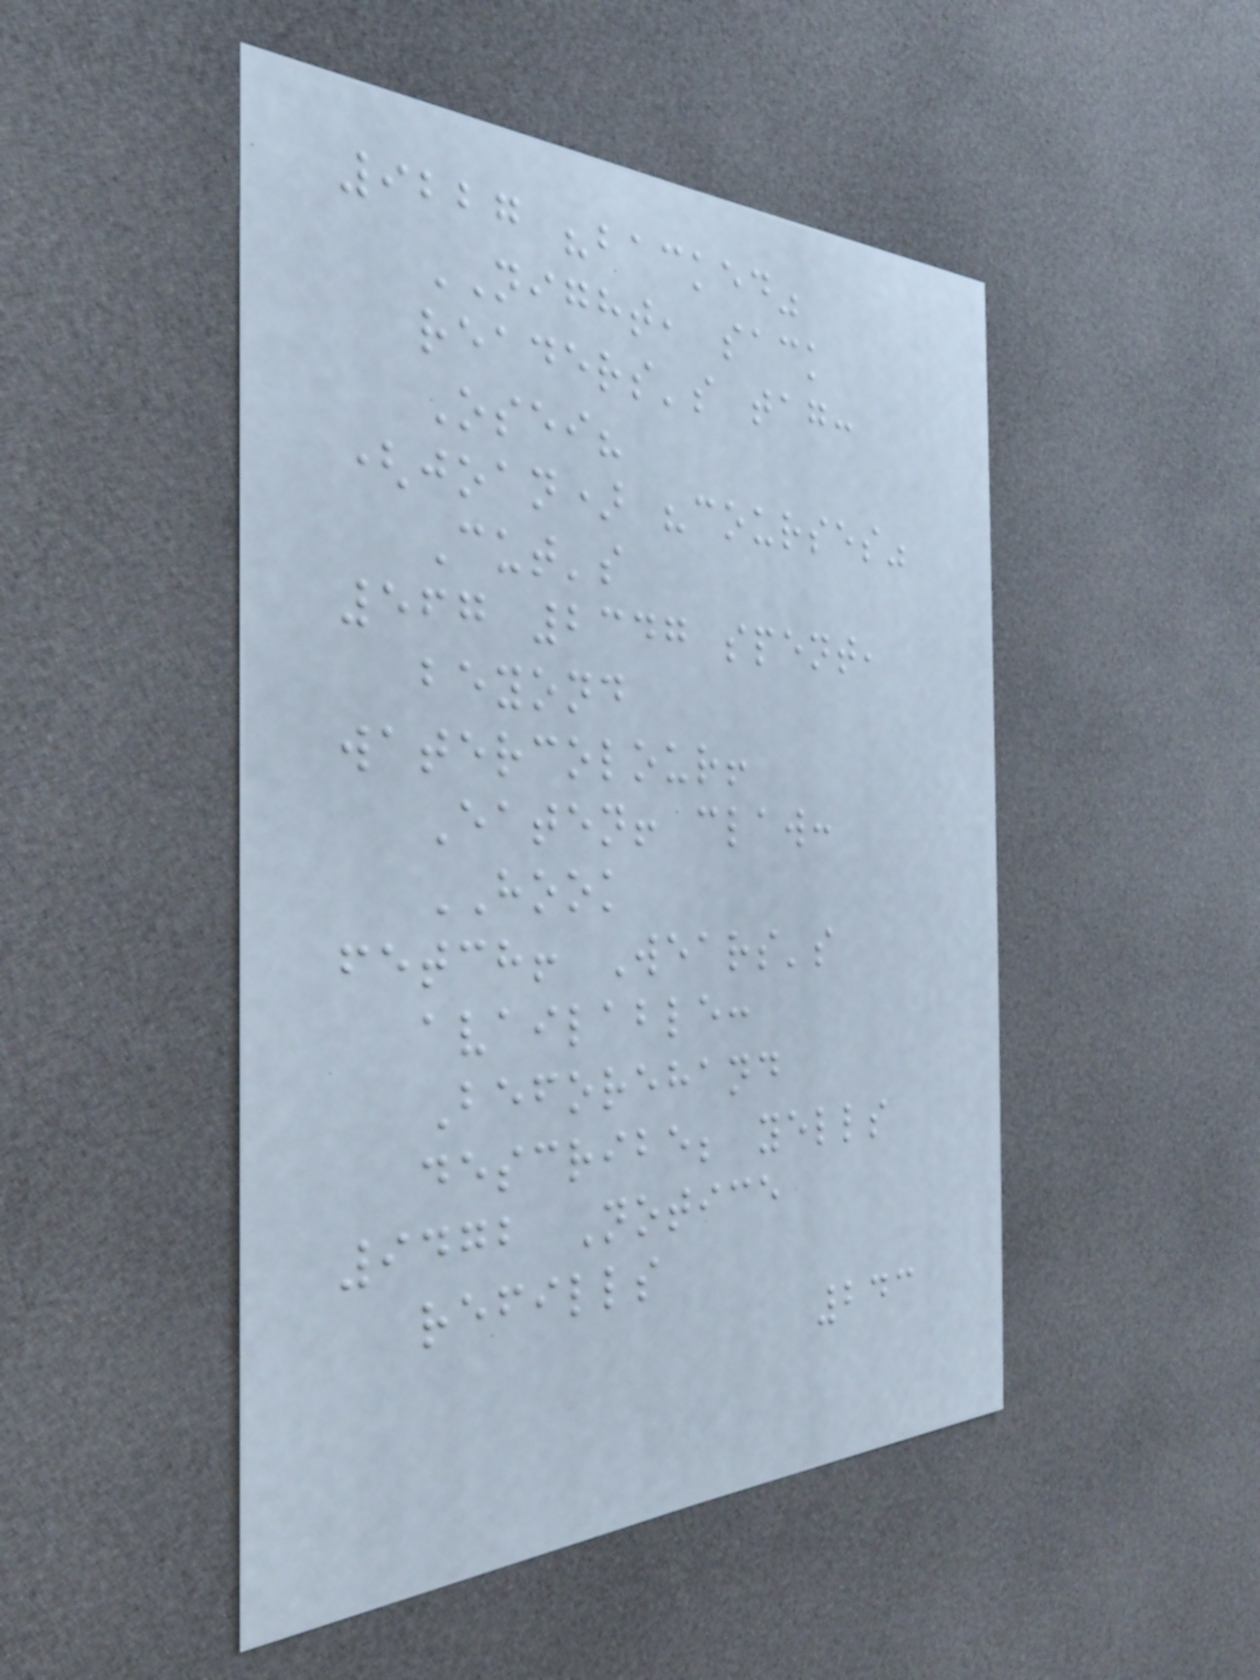9227 "backed"
NIGHT, sack
readers's tag:
Osei?
(joan) "courses"
Cut's
567 2347 spent,
beyond
watercolour!
Eaten! claw:
HOOK
fetch! Wears's
available:
Beforehand
describe; yells
9472 Notice
refills
243
